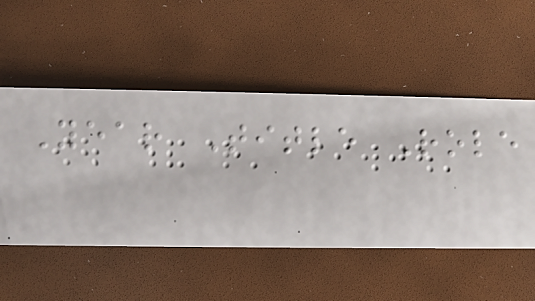Year Title Role
